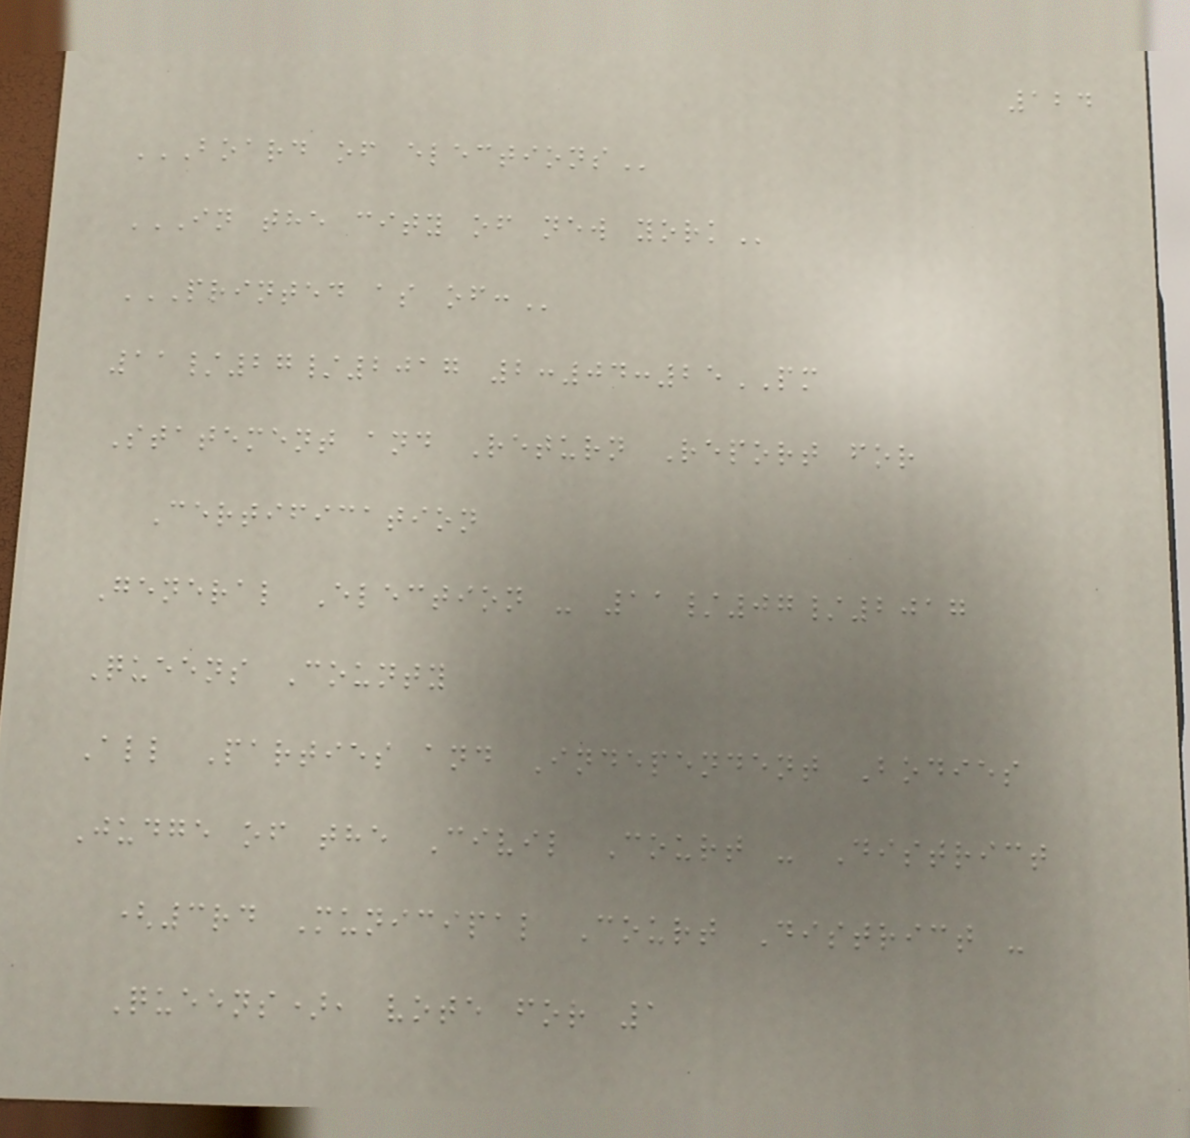124
BOARD OF ELECTIONS
IN THE CITY OF NEW YORK
PRINTED AS OF:
11/27/2017 2:04:25PM
Statement and Return Report for
Certification
General Election - 11/07/2017
Queens County
All Parties and Independent Bodies
Judge of the Civil Court - District
(3rd Municipal Court District -
Queens), vote for 1
